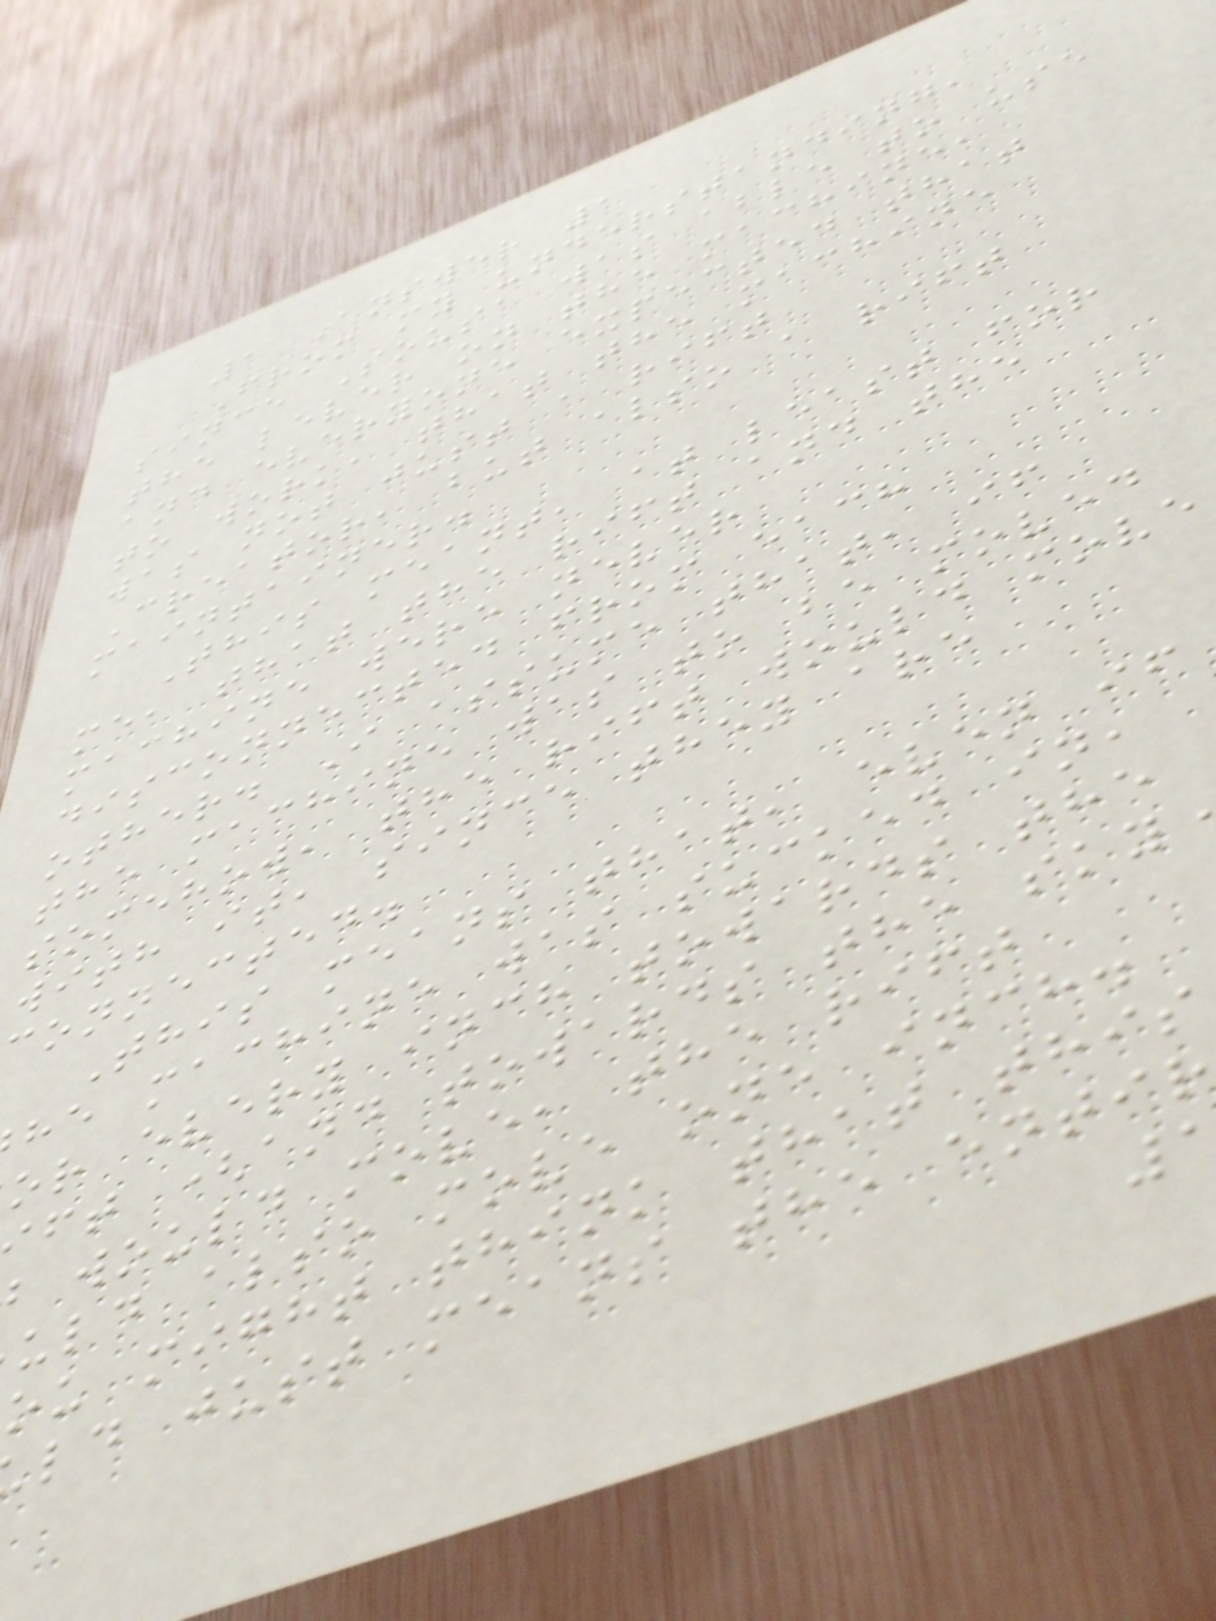1 Answer 1
From my understanding,
since Sousa was able to use
the lever on the machine,
and everyone expected that
to work, that the machine
was not just a rift
Creator, but also a rift
maintainer.
This meant, at least for
me, that the rift and the
machine were never
disconnected from each
other. I assume that, if
the machine was to be moved
somehow, the rift would move
with it, since they are
connected.
This means that, even if
he machine was sucked in,
or every inch towards the
ft (and towards the sky
would move, the rift
uld also move one inch.
ou might think that this
ld just means the entir
